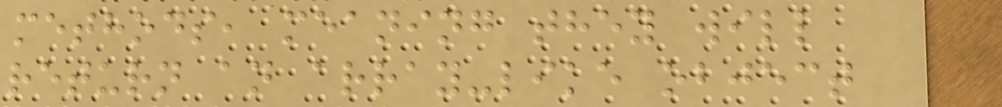methods, meaning they will
return an array-like object
